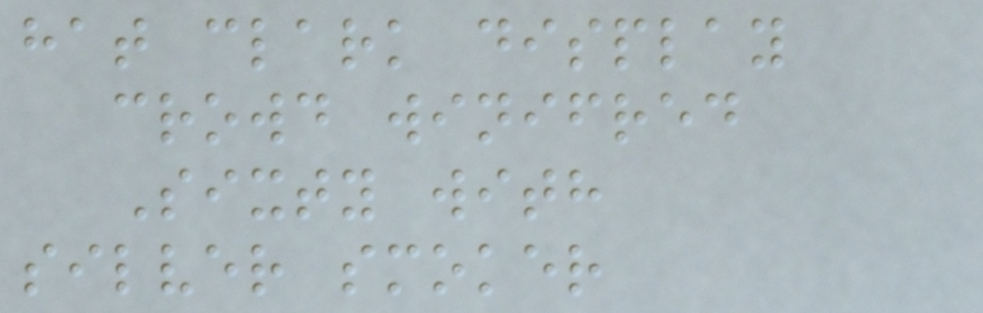hat clark display
crowd winifred
Sixty with
silver smoker
